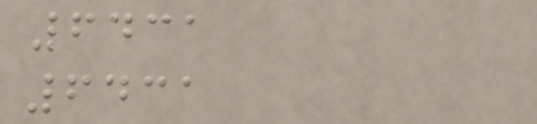6431
6431
